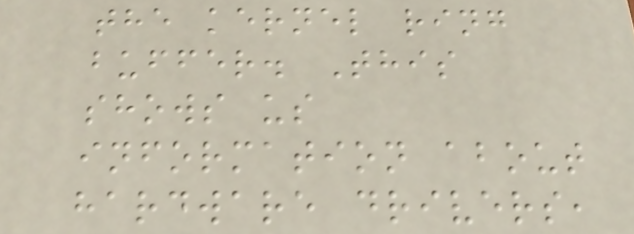the kernel ring
buffer. This
shows us
information about
hardware drivers,
